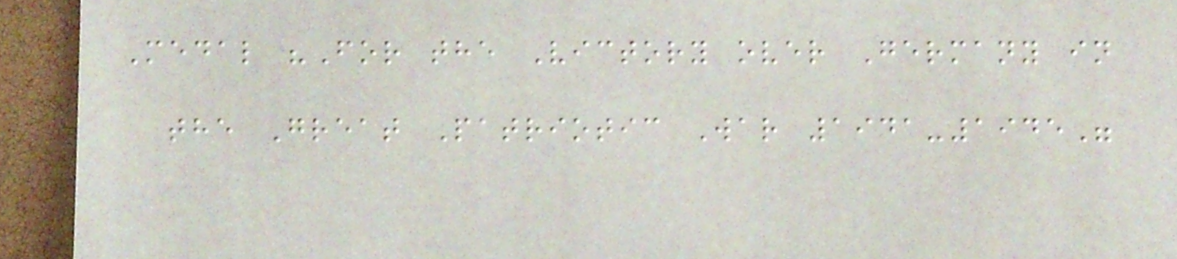Medal "For the Victory over Germany in
the Great Patriotic War 1941-1945"
